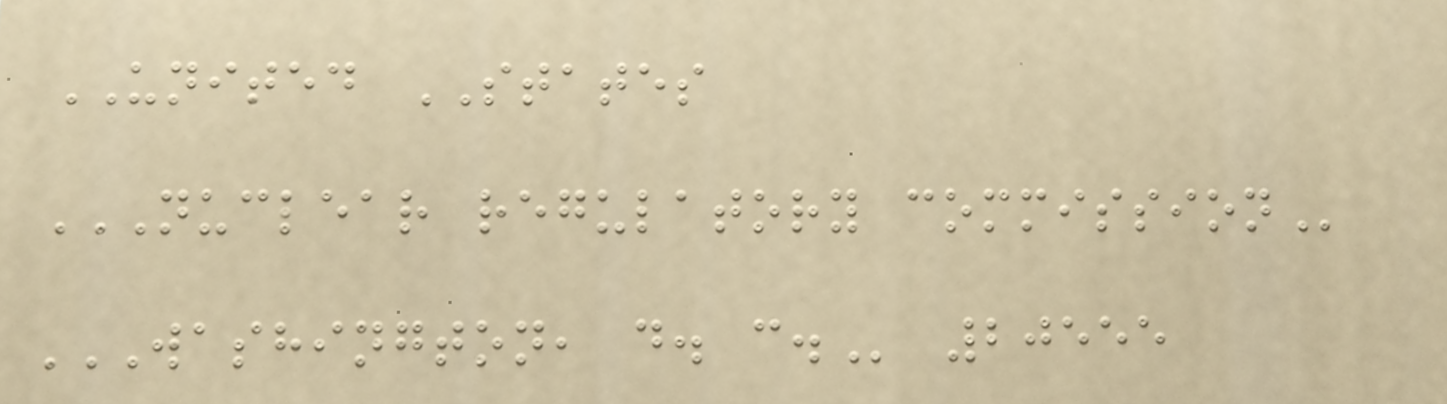UNITED STATES
NUCLEAR REGULATORY COMMISSION
WASHINGTON, D. C. 20555
